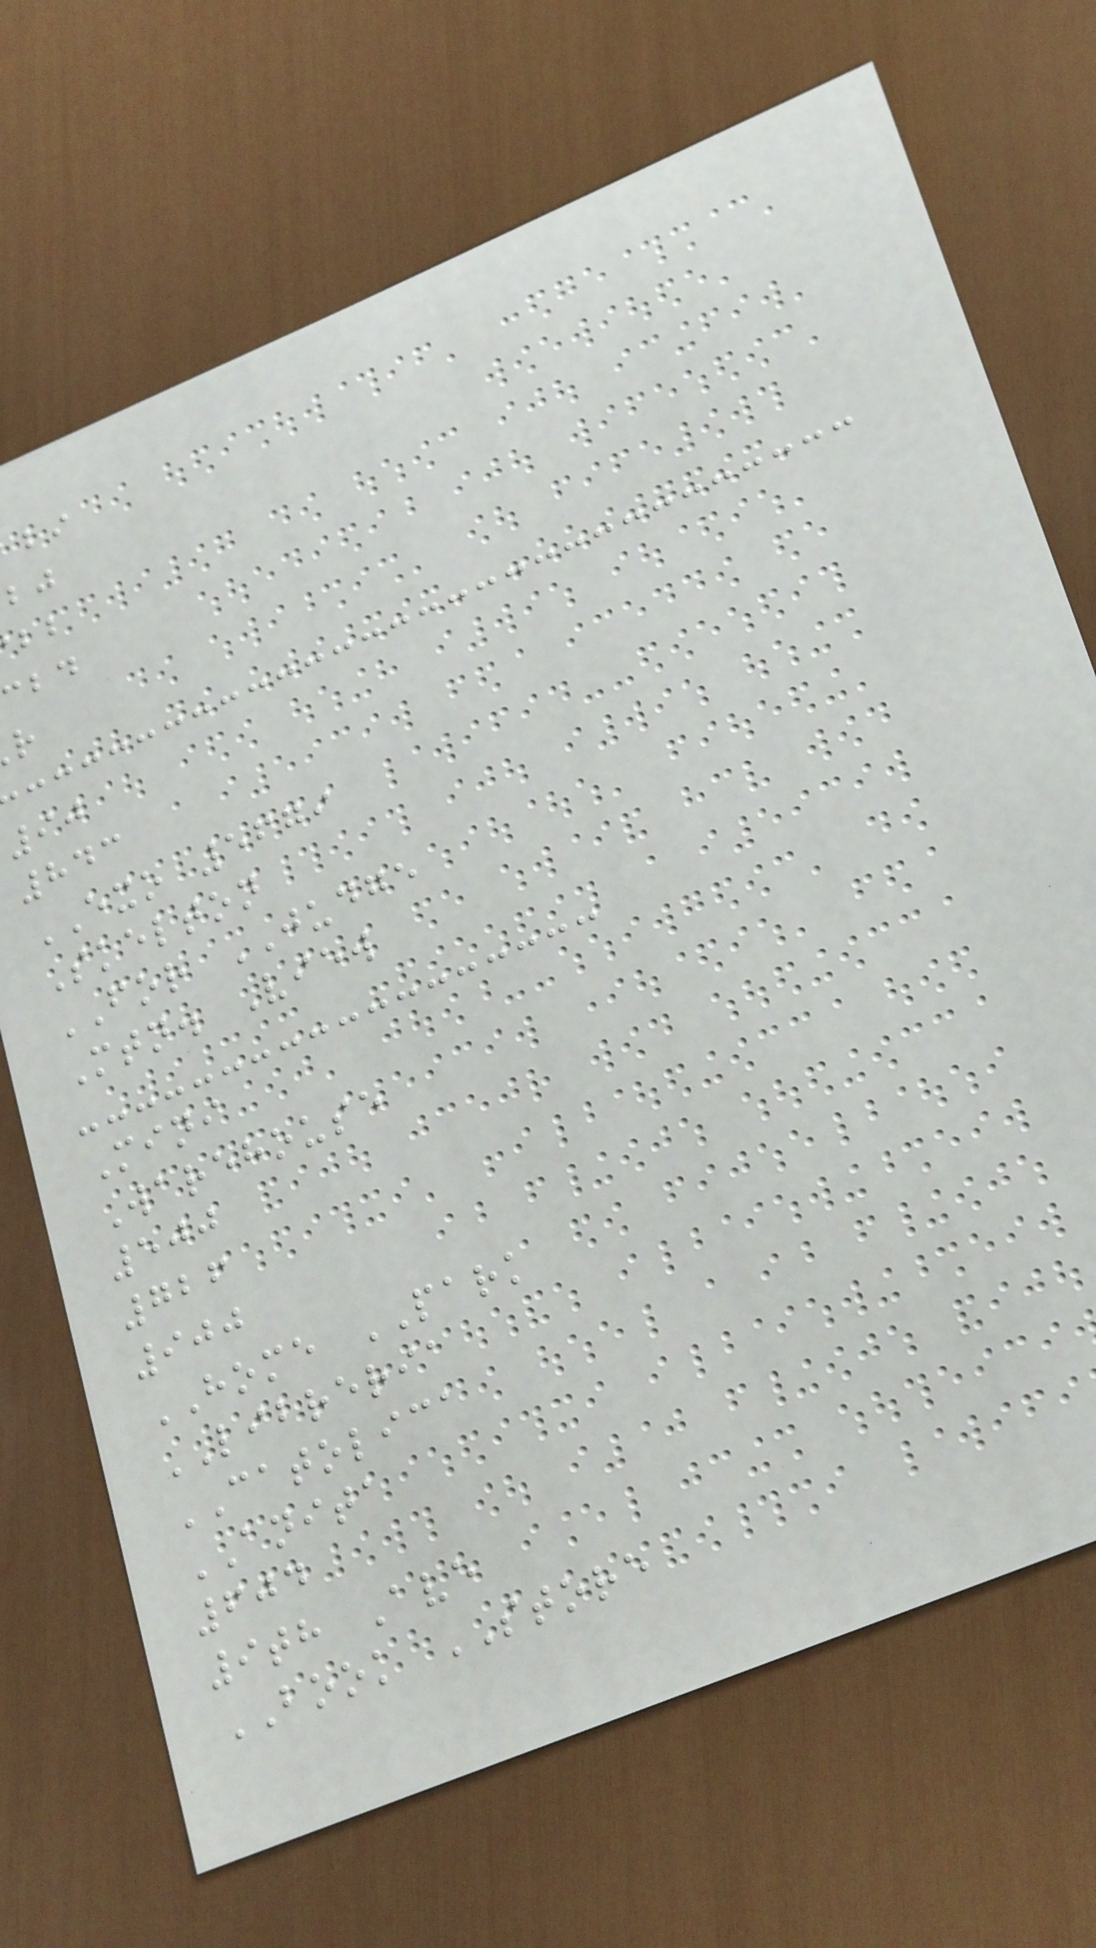90
843
EXO 5679
Skelton
FOR JUDGE
Mtn. View
Mini
Warehouse
500
726
900
HOME PARK
LIBRERIA
CATOLICA
ANITA
604
9th Ave
BOOK STORE
